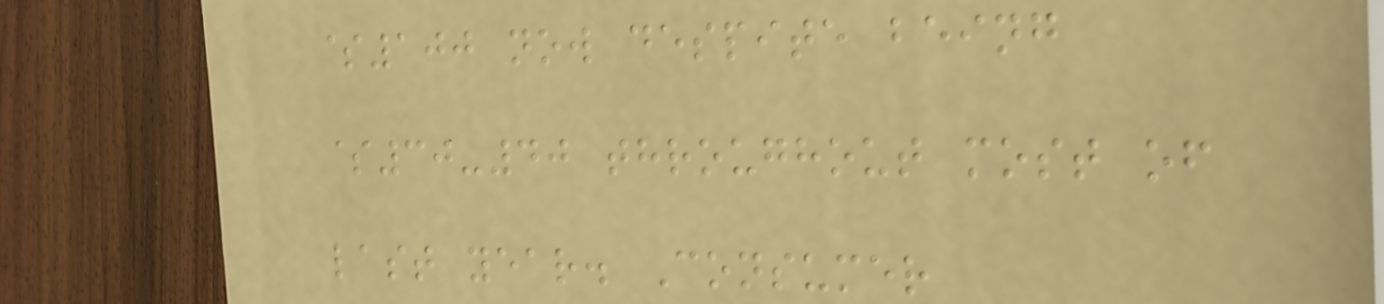$100 now despite being
$30-40 throughout most of
last year. Consumer
